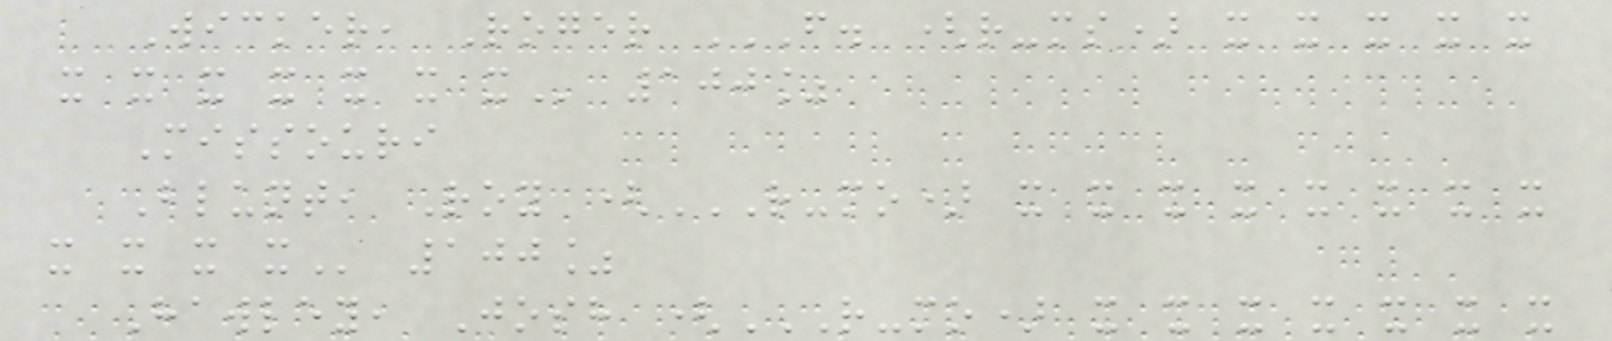Wicker, Roger F. (R-MS) X X X X X
X X X X X X X 100%
Missouri
Blunt, Roy (R-MO) X X X X X X X X
X X X X 100%
Hawley, Josh (R-MO) X X X X X X X
